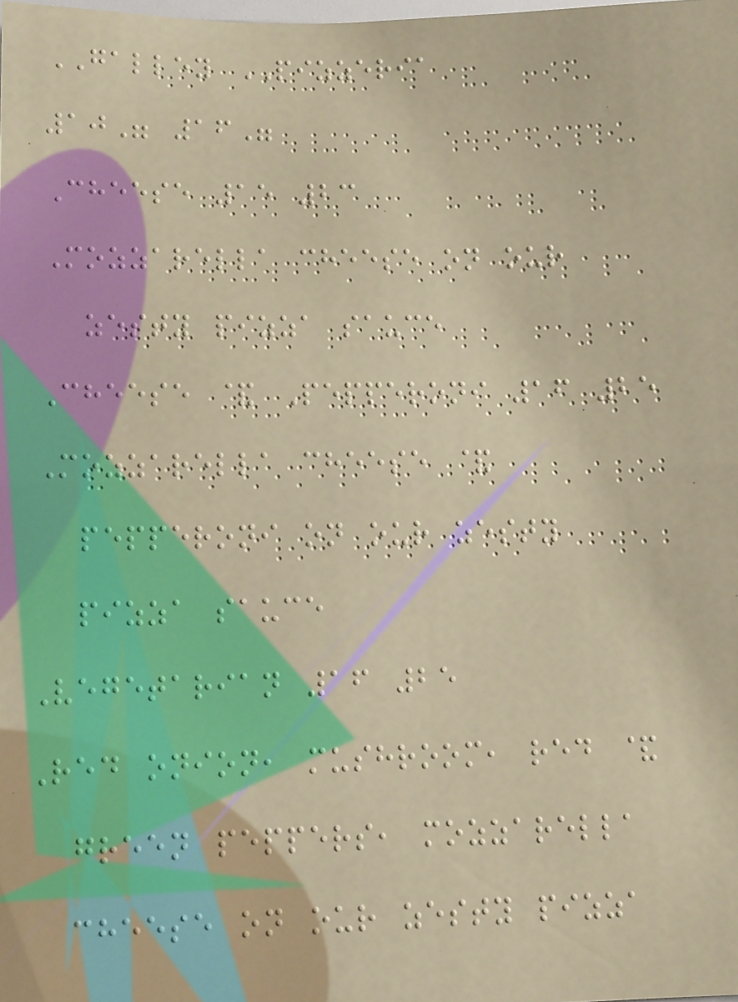GALLEY PIZZERIA
10" 16"
Cheese 15 23
Mozzarella cheese on our
zesty pizza sauce
Cheese & Pepperoni 16 25
Mozzarella cheese &
pepperoni on our zesty
pizza sauce
Vegetarian 16 25
Red onion, mushroom, red &
green peppers, mozzarella
cheese on our zesty pizza
